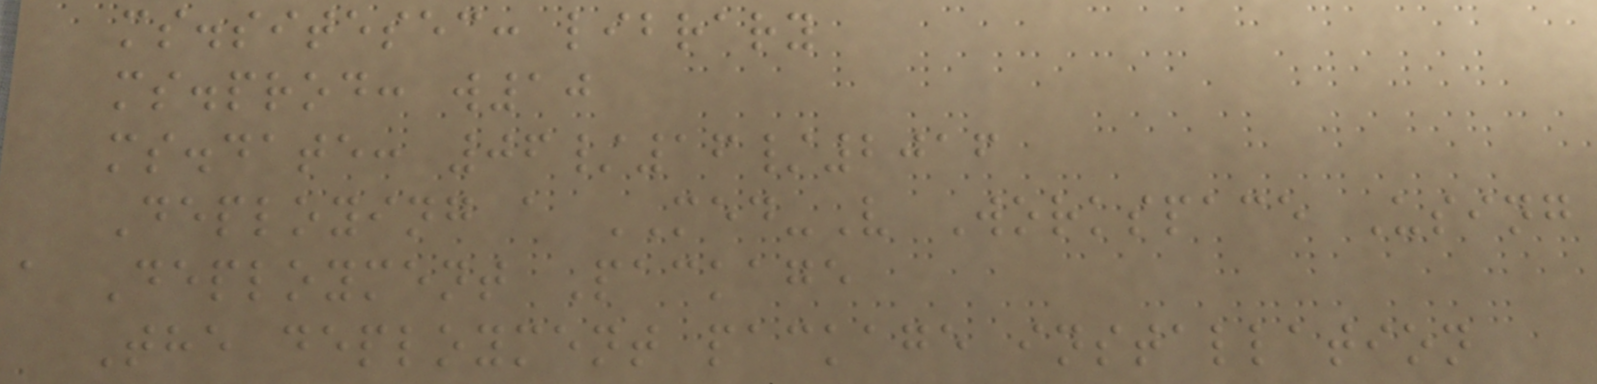ms.sitesec: library
ms.prod: w10
ms.date: 06/16/2016
Deploying a MED-V Workspace Using
a Deployment Package
The deployment package installation
